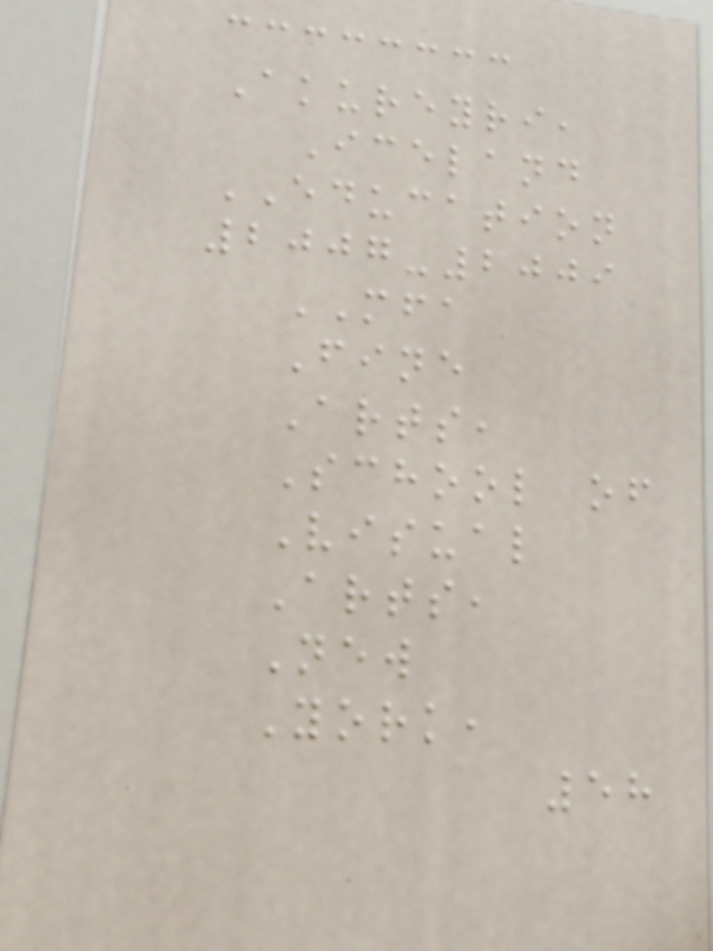Akureyri,
Iceland
EDUCATION
2007-2009
MFA
Fine
Arts,
School of
Visual
Arts,
New
York,
58
